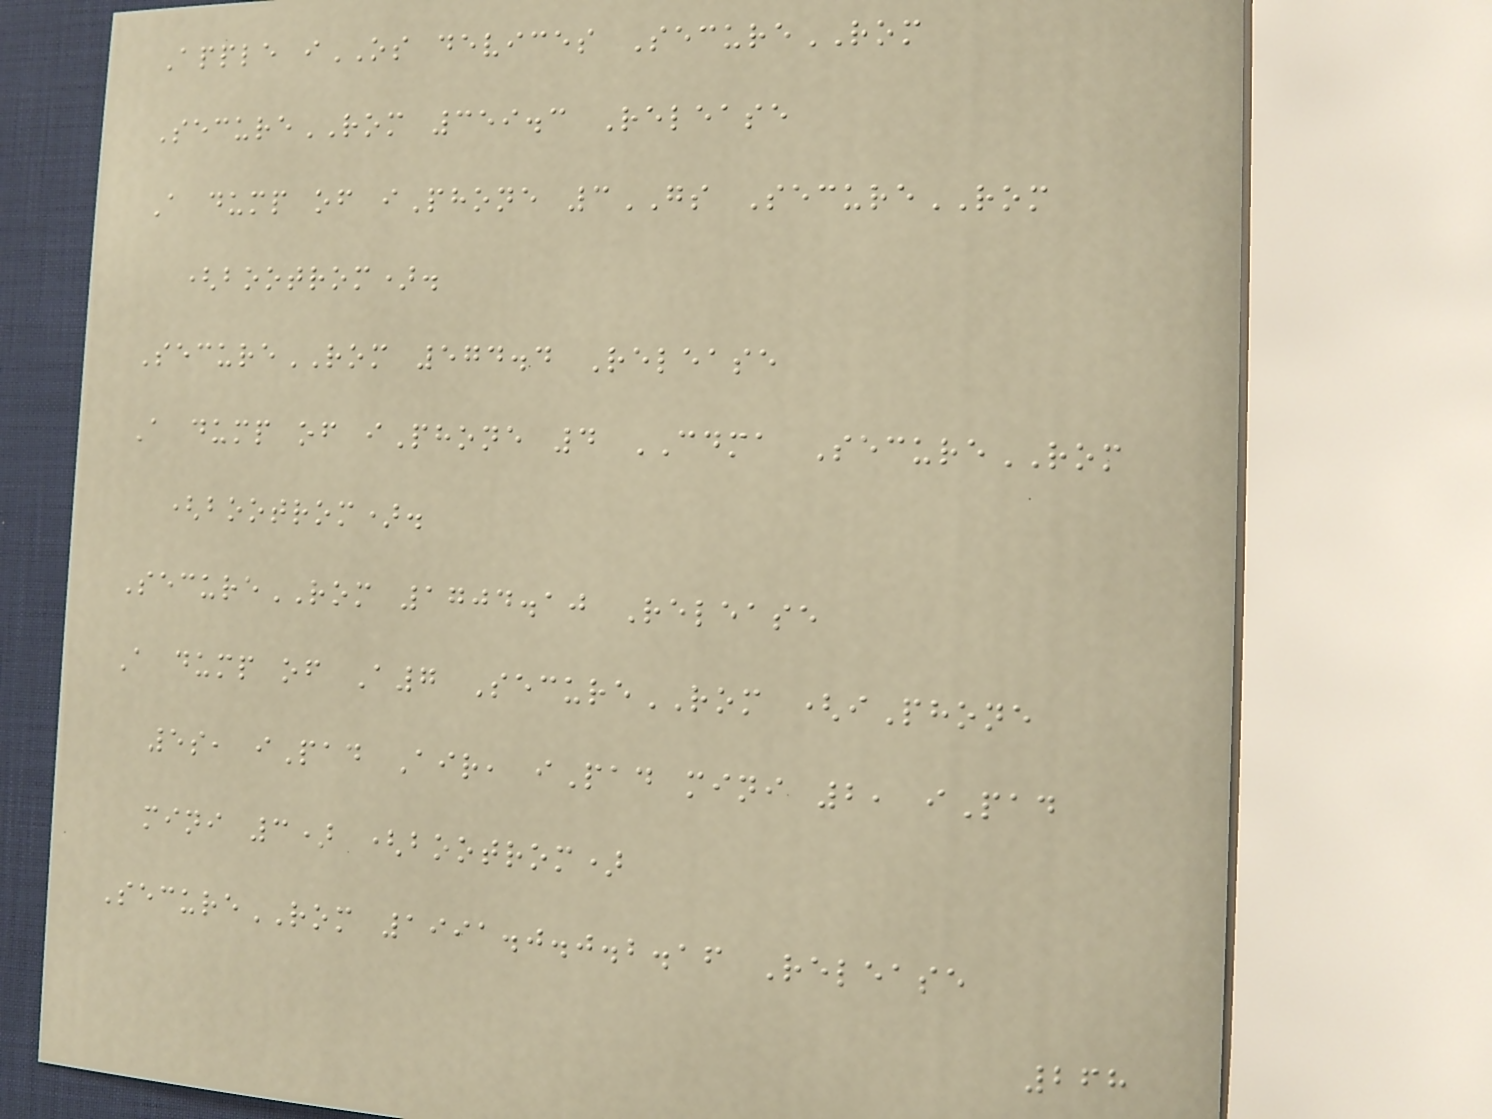Apple iOS devices SecureROM
SecureROM 359.3 Release
A dump of iPhone 3GS SecureROM
(bootrom).
SecureROM 574.4 Release
A dump of iPhone 4 CDMA SecureROM
(bootrom).
SecureROM 1704.10 Release
A dump of A7 SecureROM (iPhone
5s, iPad Air, iPad mini 2, iPad
mini 3) (bootrom)
SecureROM 1991.0.0.2.16 Release
268
